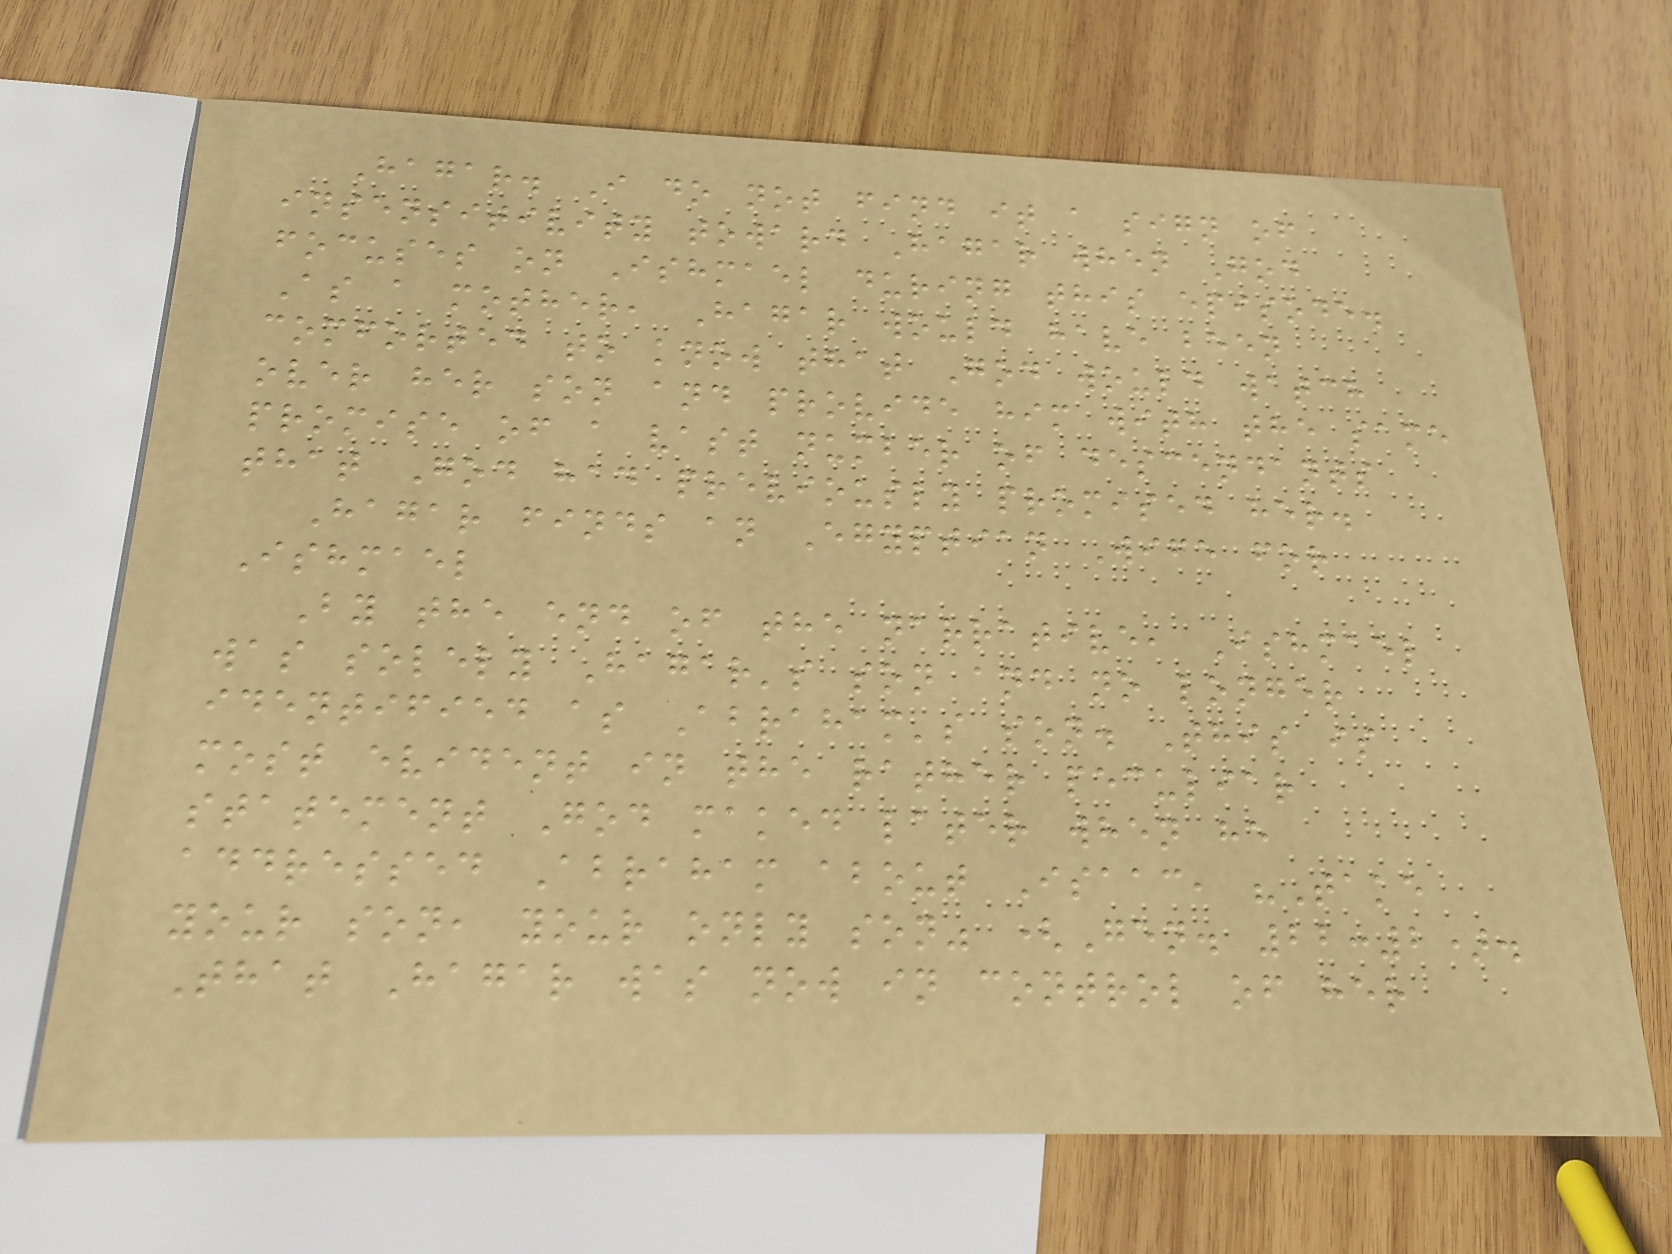Hagar. I do not find it a sign of
insensitivity toward Hagar when God
focuses on Ishmael during this episode.
As a mother, Hagar would have been
comforted to know that God would watch
over her son and provide him with the same
promise of a vast number of descendants
that God had previously promised her.
Hagar finds an Egyptian Wife for
Ishmael
By the end of the narrative, Ishmael
was solely Hagar's son and no longer
identified as Abraham's son. This is
most evident in the rather peculiar
statement God maked later when he
addressed Abraham about Isaac, "Take
your son, your only son" (Gen. 22:2).
That Hagar was now in control of her
